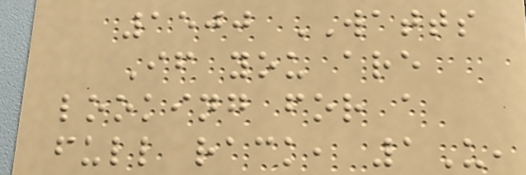1500 WATTS
If you are
looking for a
full rack, 1U,
